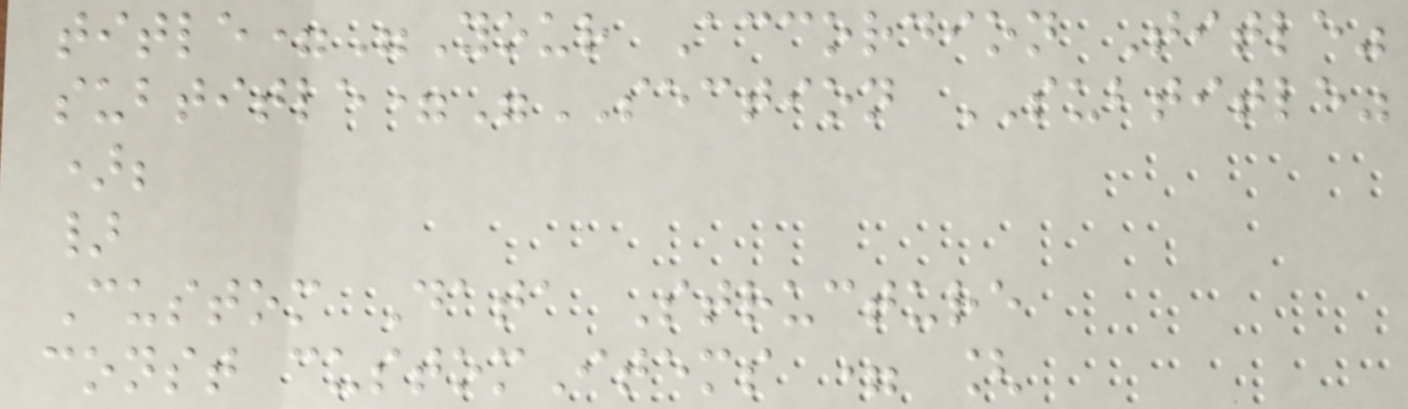title="Your Accordion Title"
subtitle="SECTION SUBTITLE"
);
}
Custom Data Structure
const customItems = [
